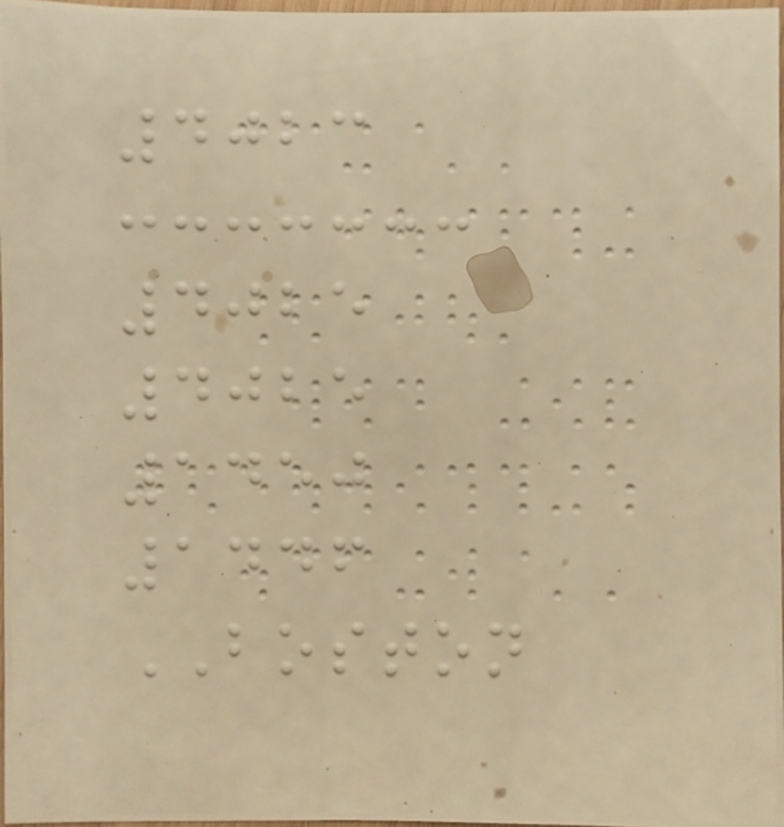4023
4025
4025
1450
1446
BOSTON
